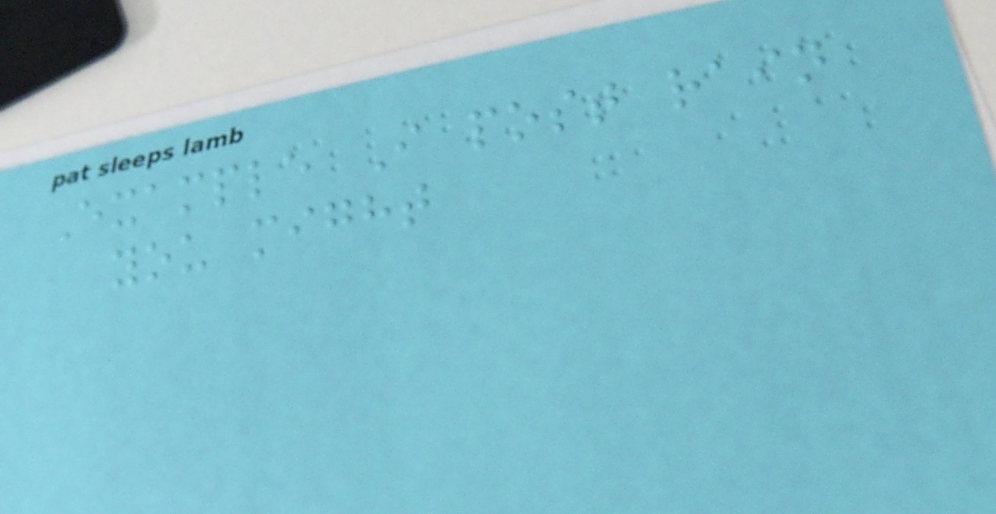Example I post rain
you might
